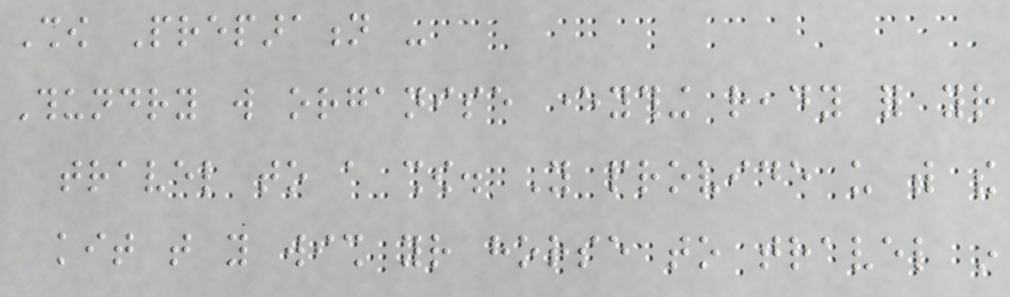Show Preparation -
Thundry will organise everything ready for your
travel to a show. You provide us with the
kit that you wish your horse to travel in
